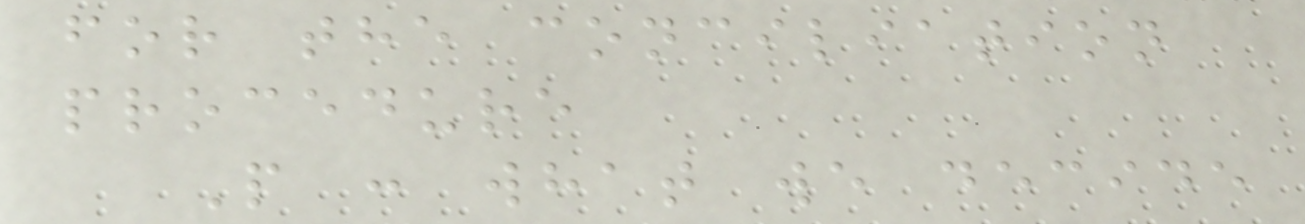for the conciliation
procedure
P : what we decide
